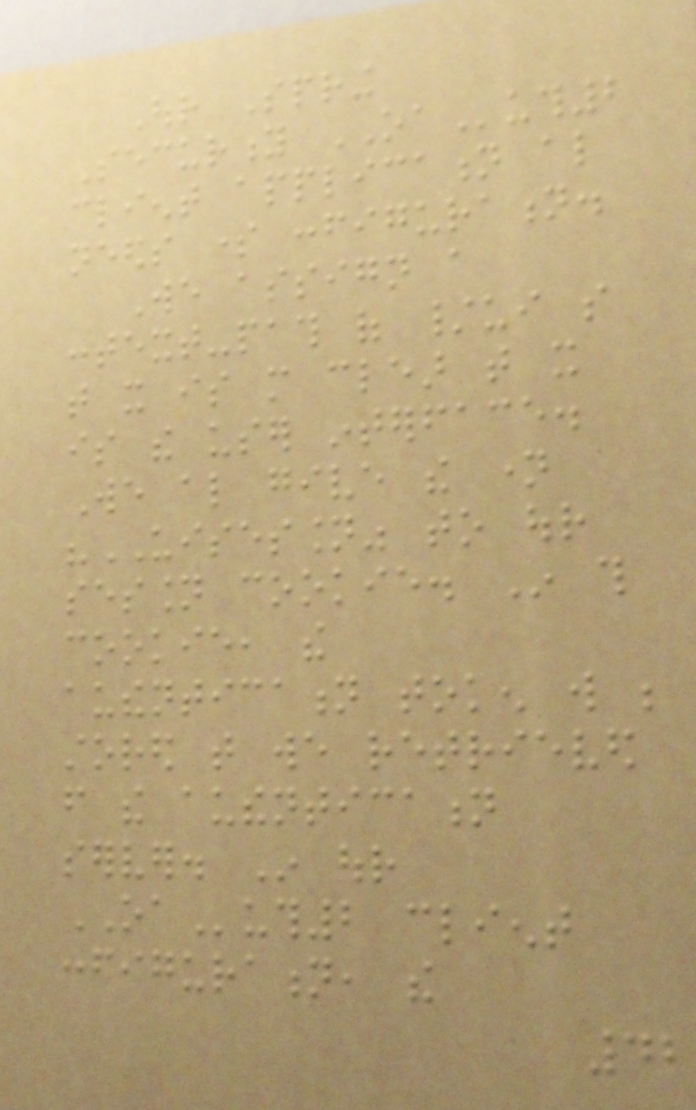Our Spring
Security OAuth2
client application also
needs some configuration.
We assign a
context-path of /ui so
that it is more clear that it
is the user interface.
We also give the name
"UISESSION" to our
session cookie. In this
cookie, the
authentication token will be
stored that we retrieved
from the authentication
server. In our
OAuth2 client
configuration, the
42
